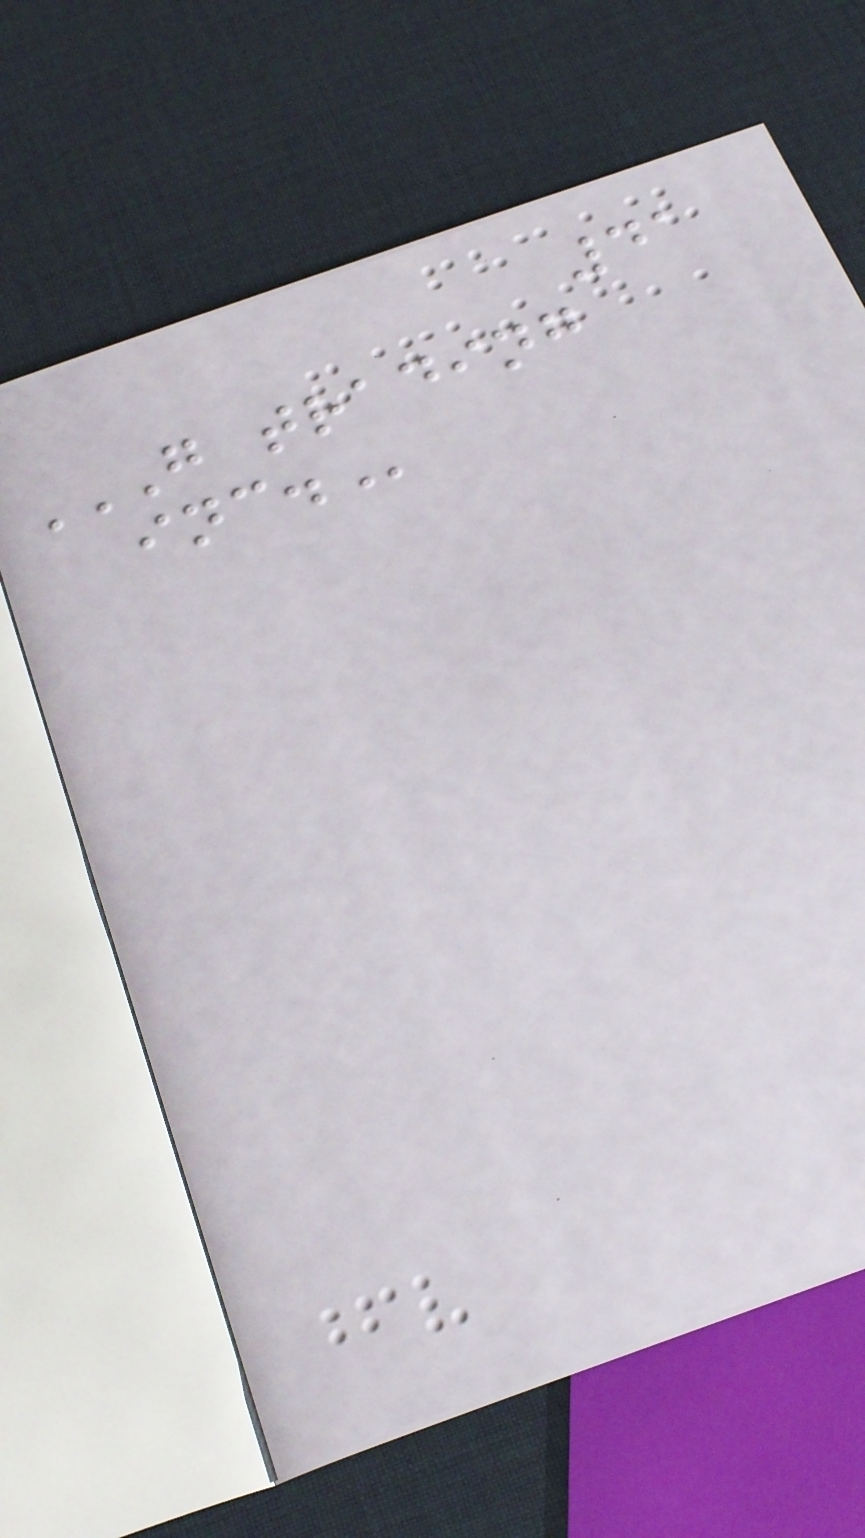41
G TRADING
INC.
